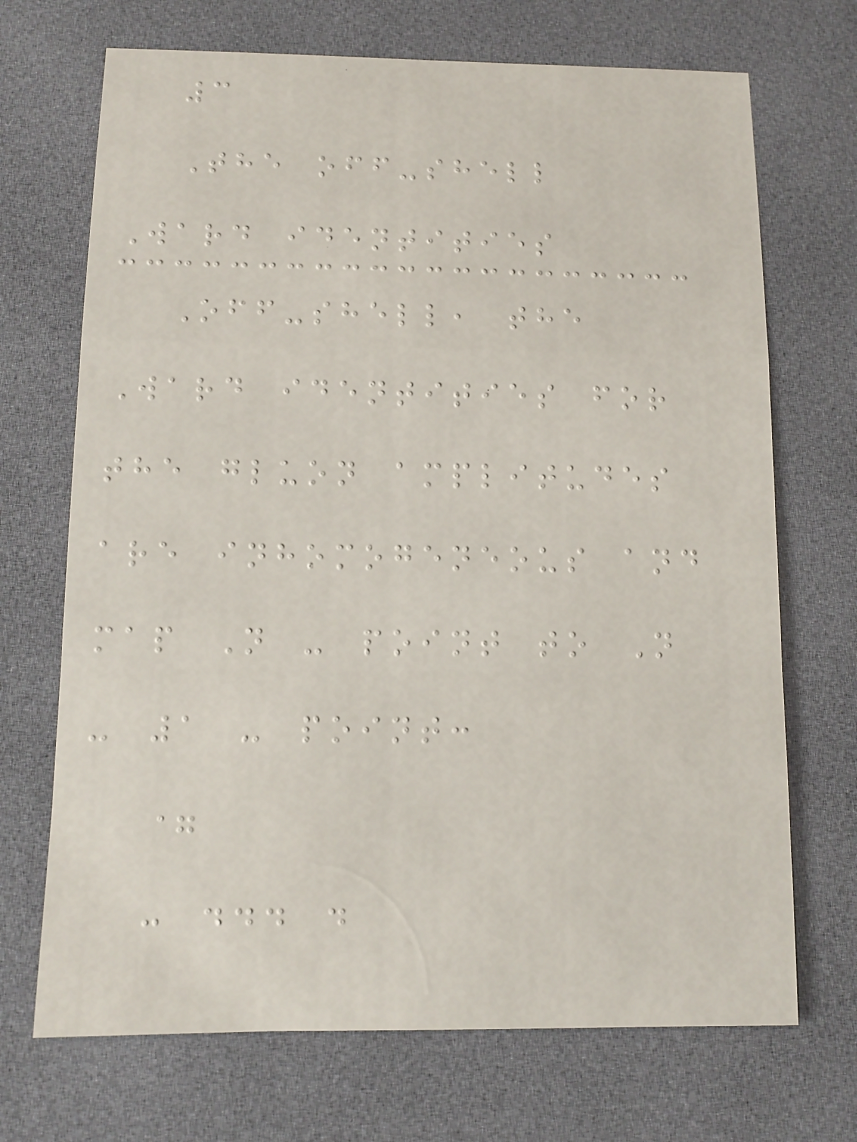3
The off-shell
Ward identities
Off-shell, the
Ward identities for
the gluon amplitudes
are inhomogeneous and
map N - point to N
- 1 - point:
=
- ... .
